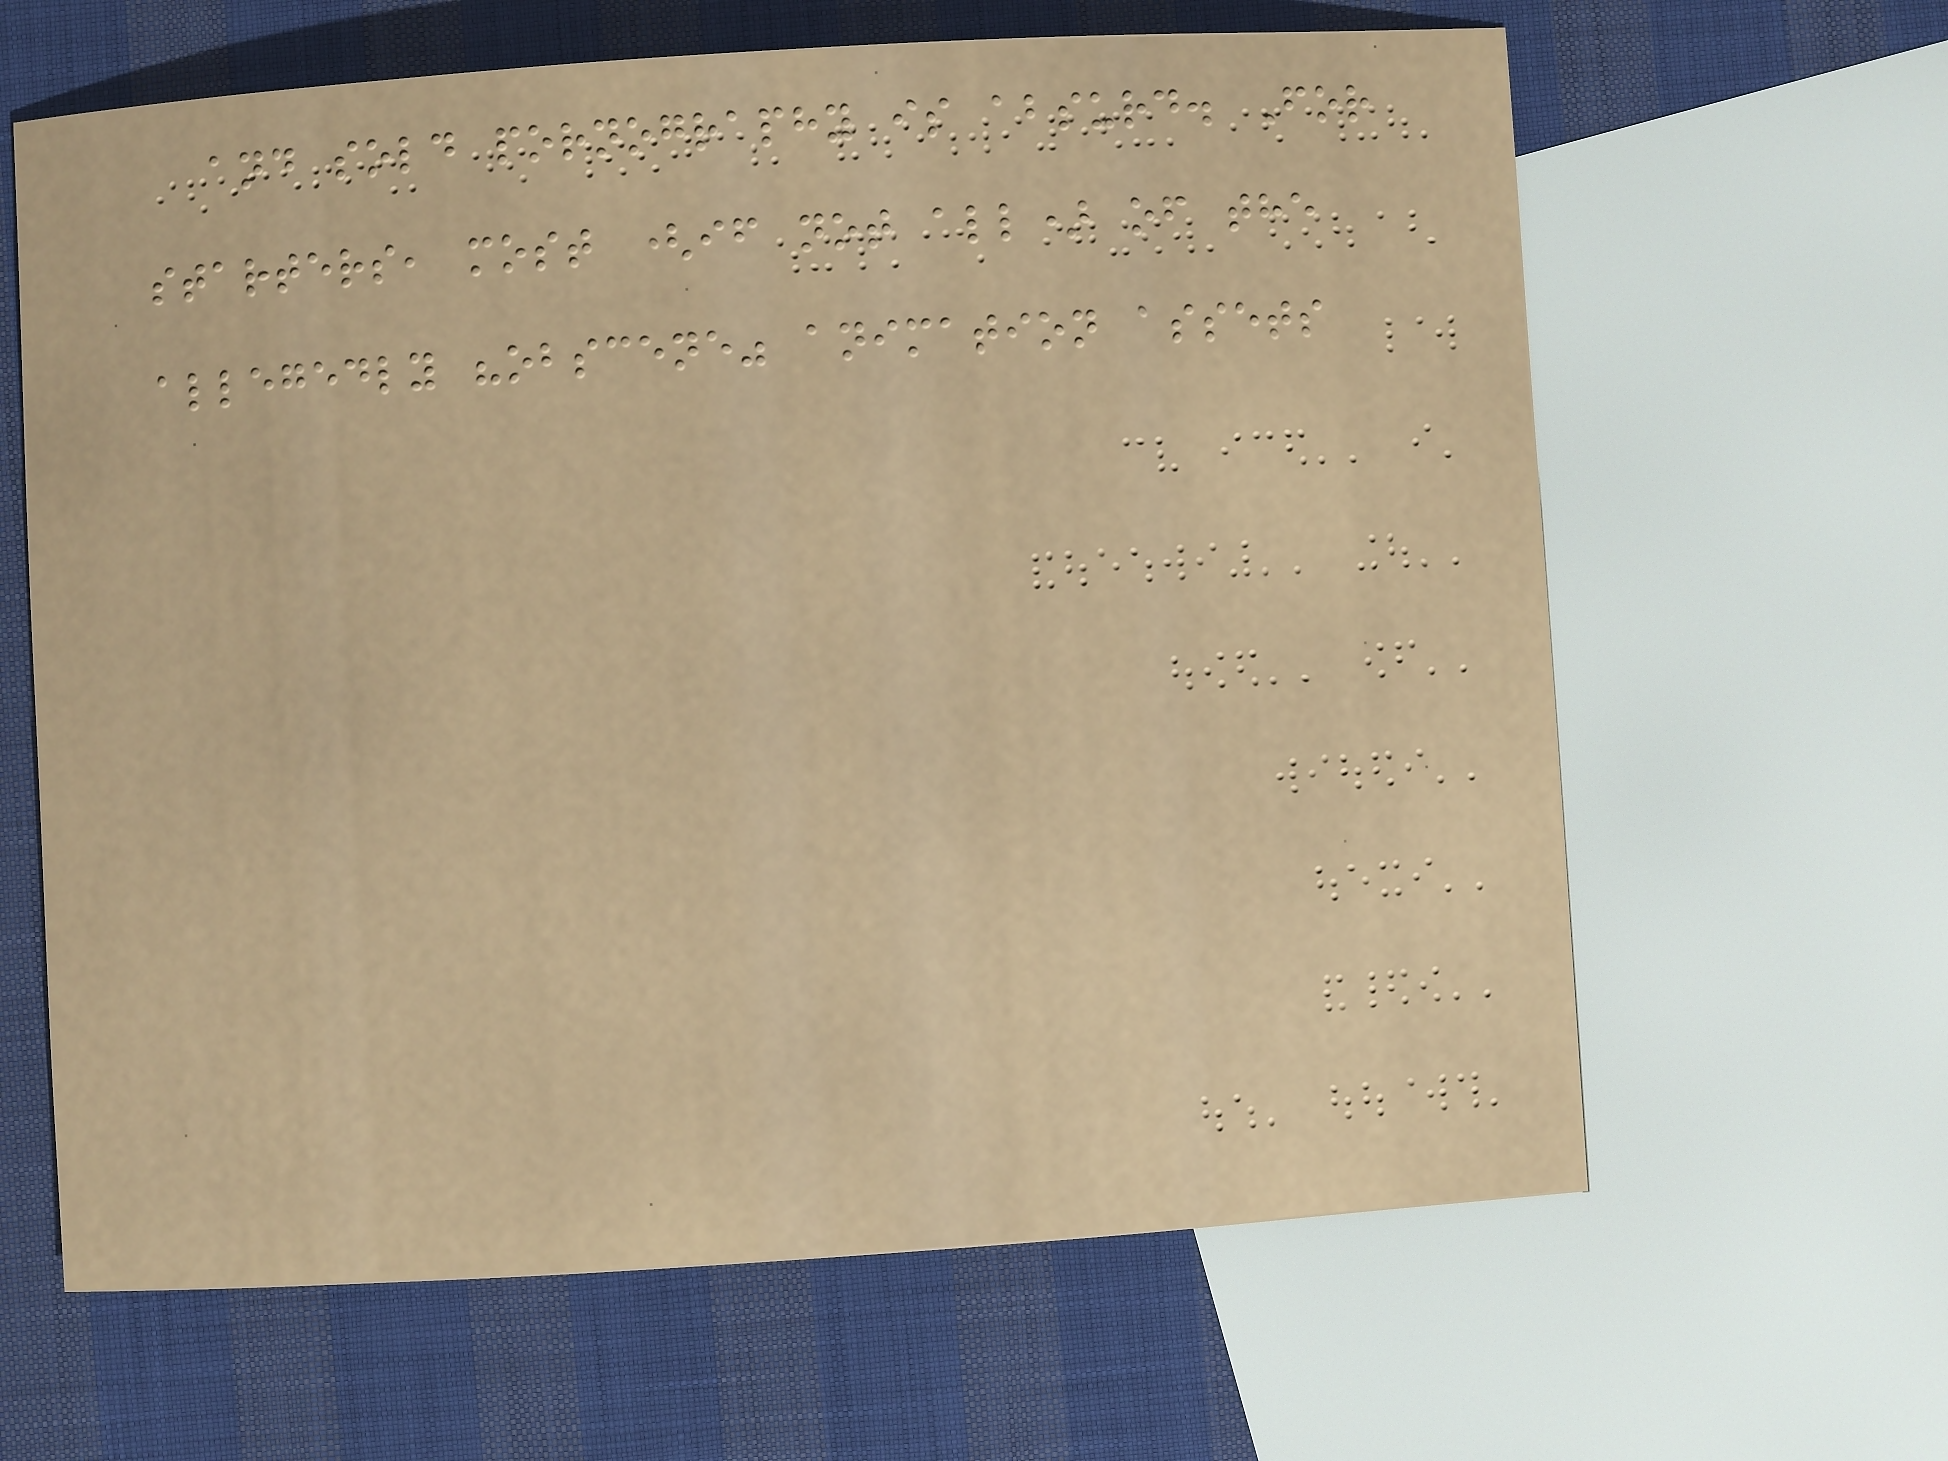and sold pornography is absurd. For
starters, most (if not all) of the
allegedly "obscene" animation assets
